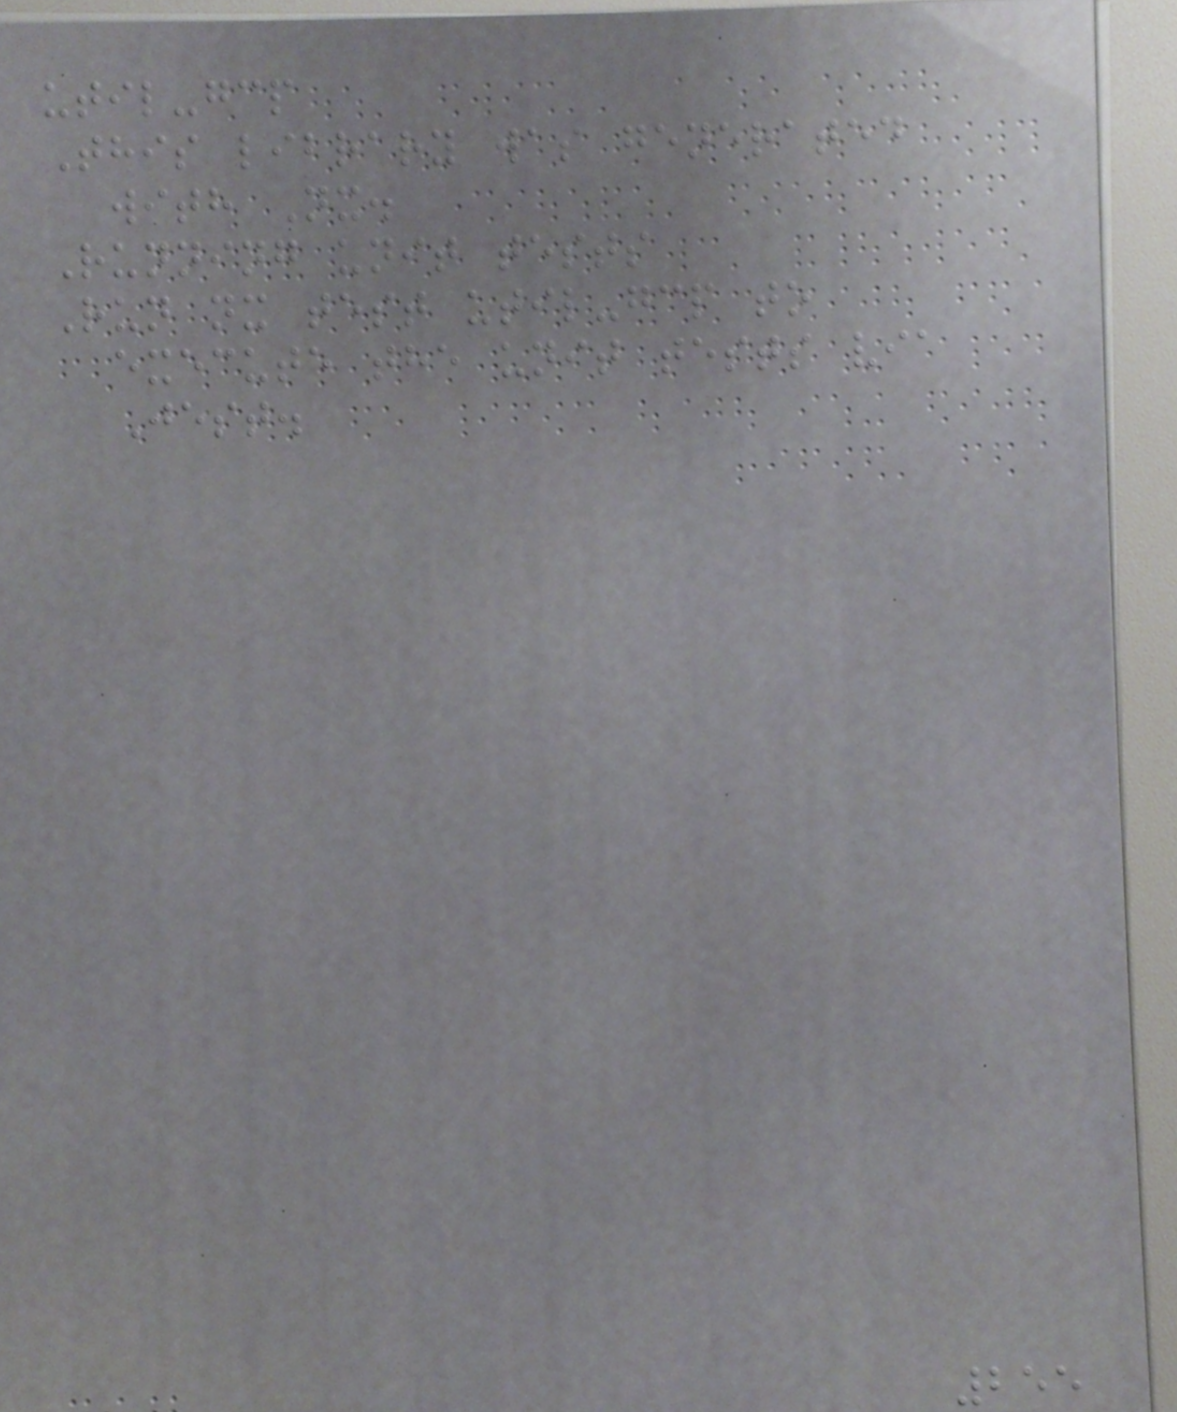util-gcp
This library was generated
with Nx.
Running unit tests
Run nx test util-gcp to
execute the unit tests via
Jest.
255
